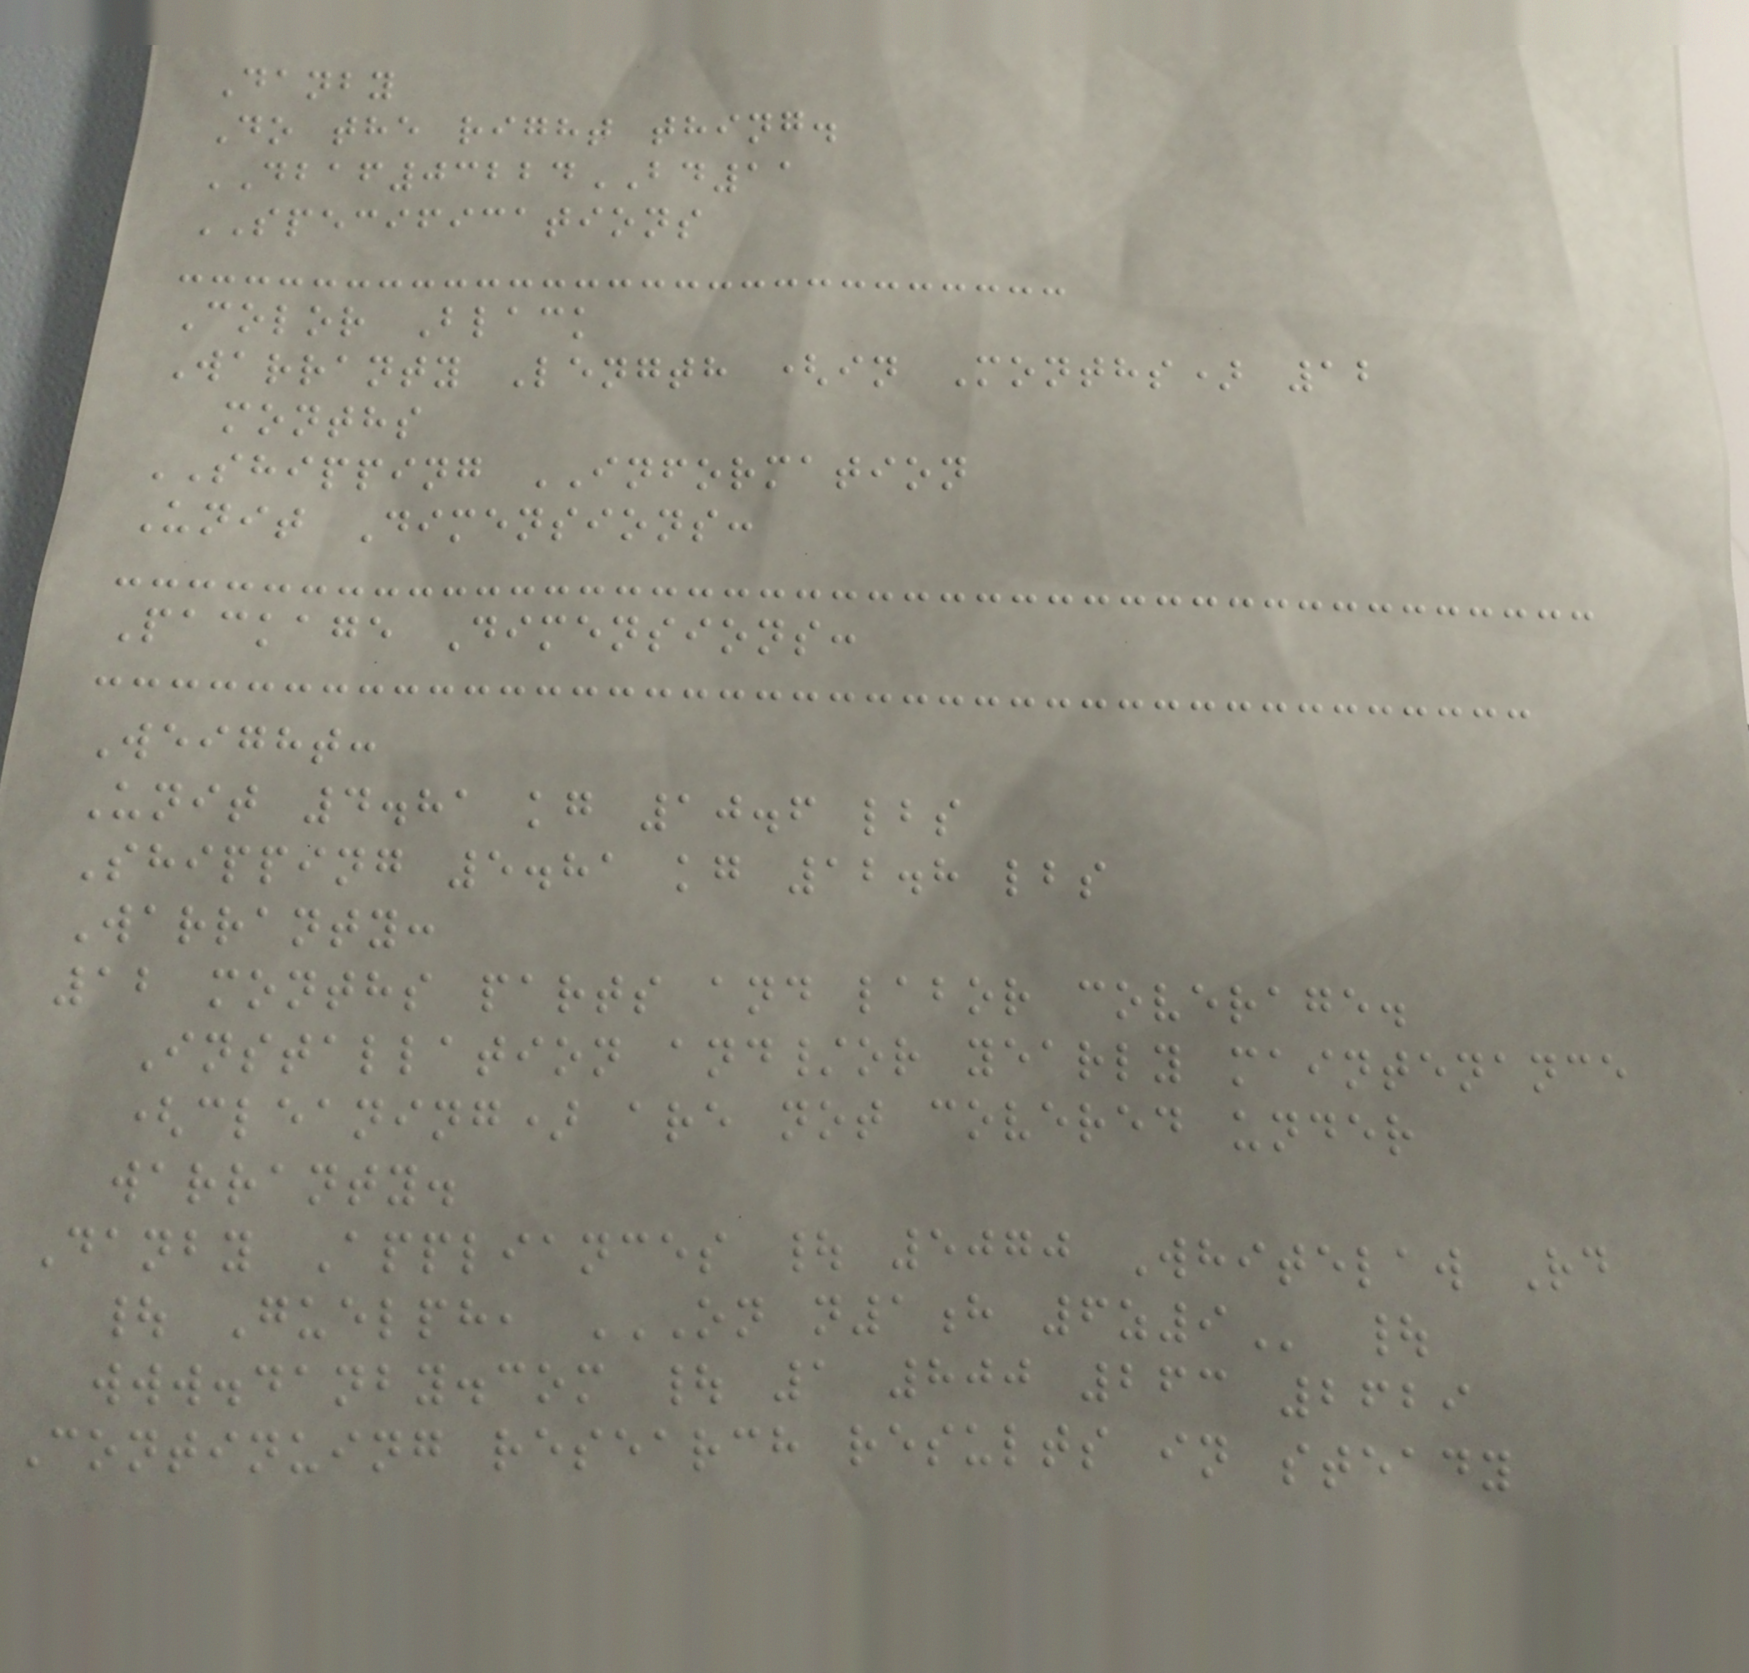Danby
Do the right thing.
DBAF03224BD11
SPECIFICATIONS
Color Black
Warranty Length (in Months) 12
months
SHIPPING INFORMATION
Unit Dimensions:
Package Dimensions:
Weight:
Unit 4.81 kg 10.6 lbs
Shipping 5.81 kg 12.8 lbs
Warranty:
12 months parts and labor coverage.
Installation and/or yearly maintenance
(cleaning) are not covered under
warranty.
Danby Appliances | 5070 Whitelaw Rd
| Guelph, ON N1H 6Z9 |
www.danby.com | 1 800 263 2629
Continuing research results in steady
